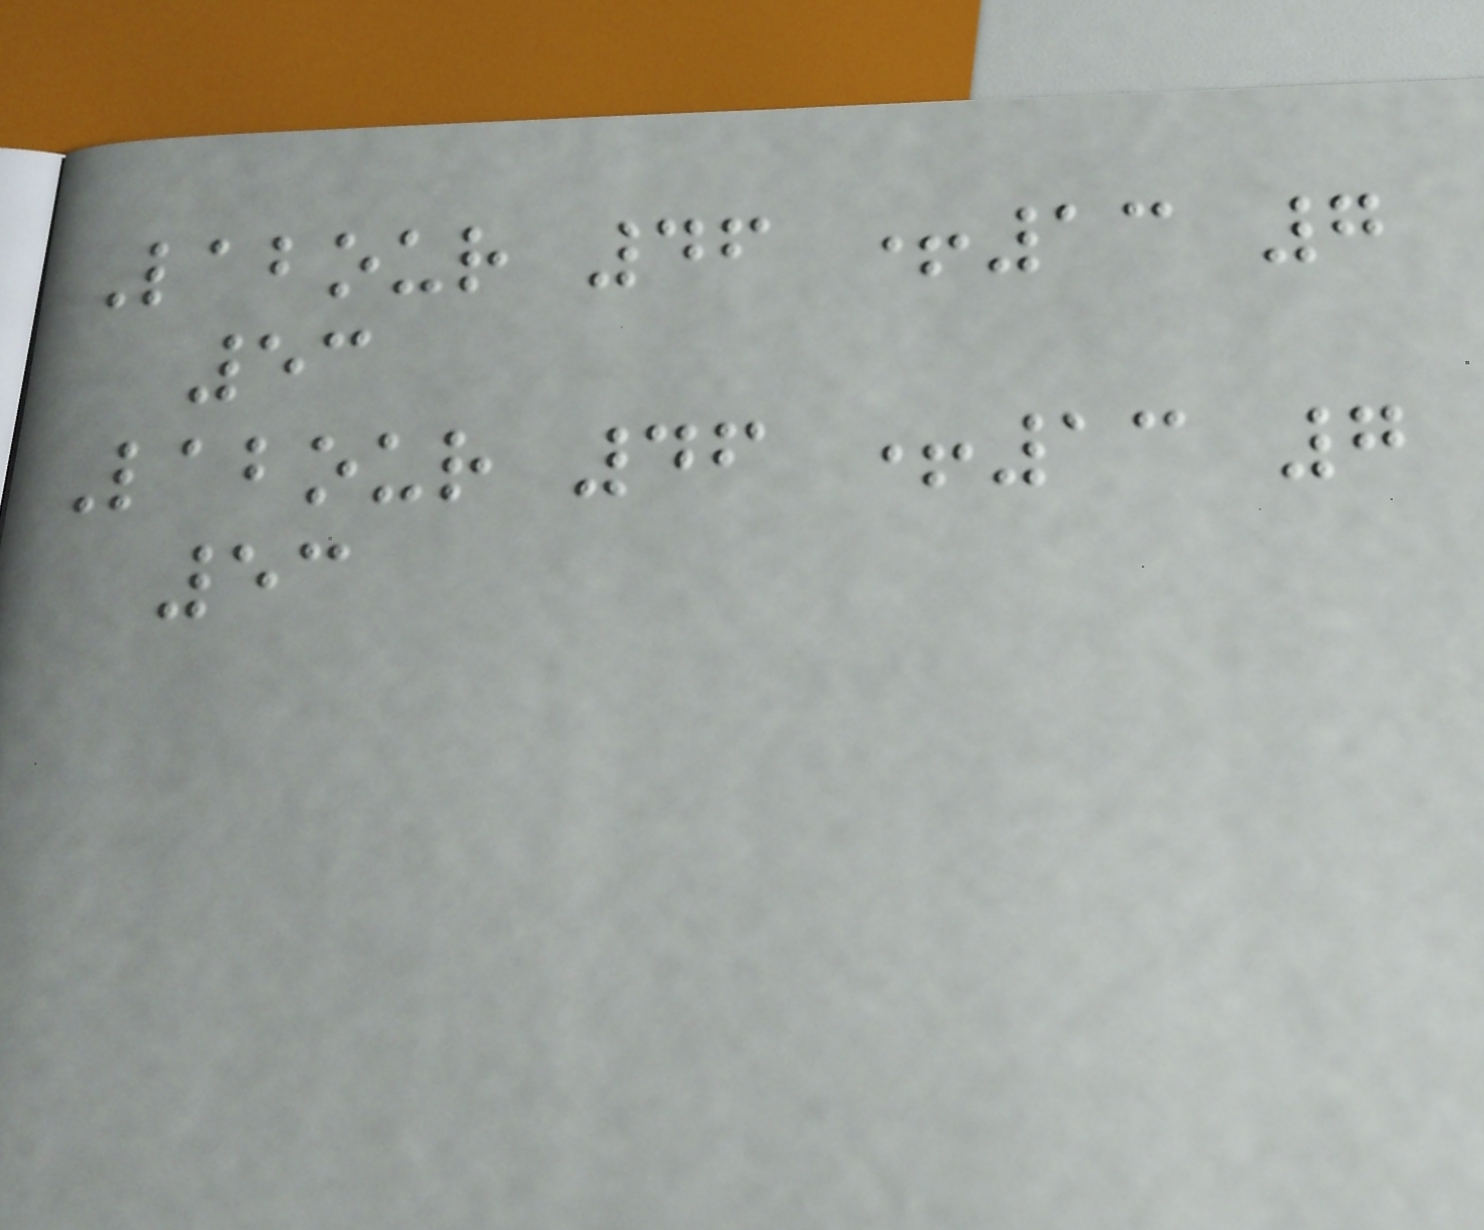Labour 46 +13 7
53
Labour 46 +13 7
53
